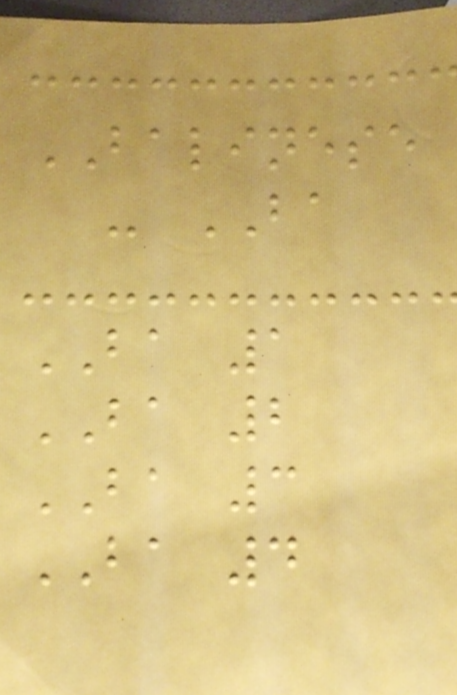BALINESE
- BA
BA 1
BA 2
BA 3
BA 4
